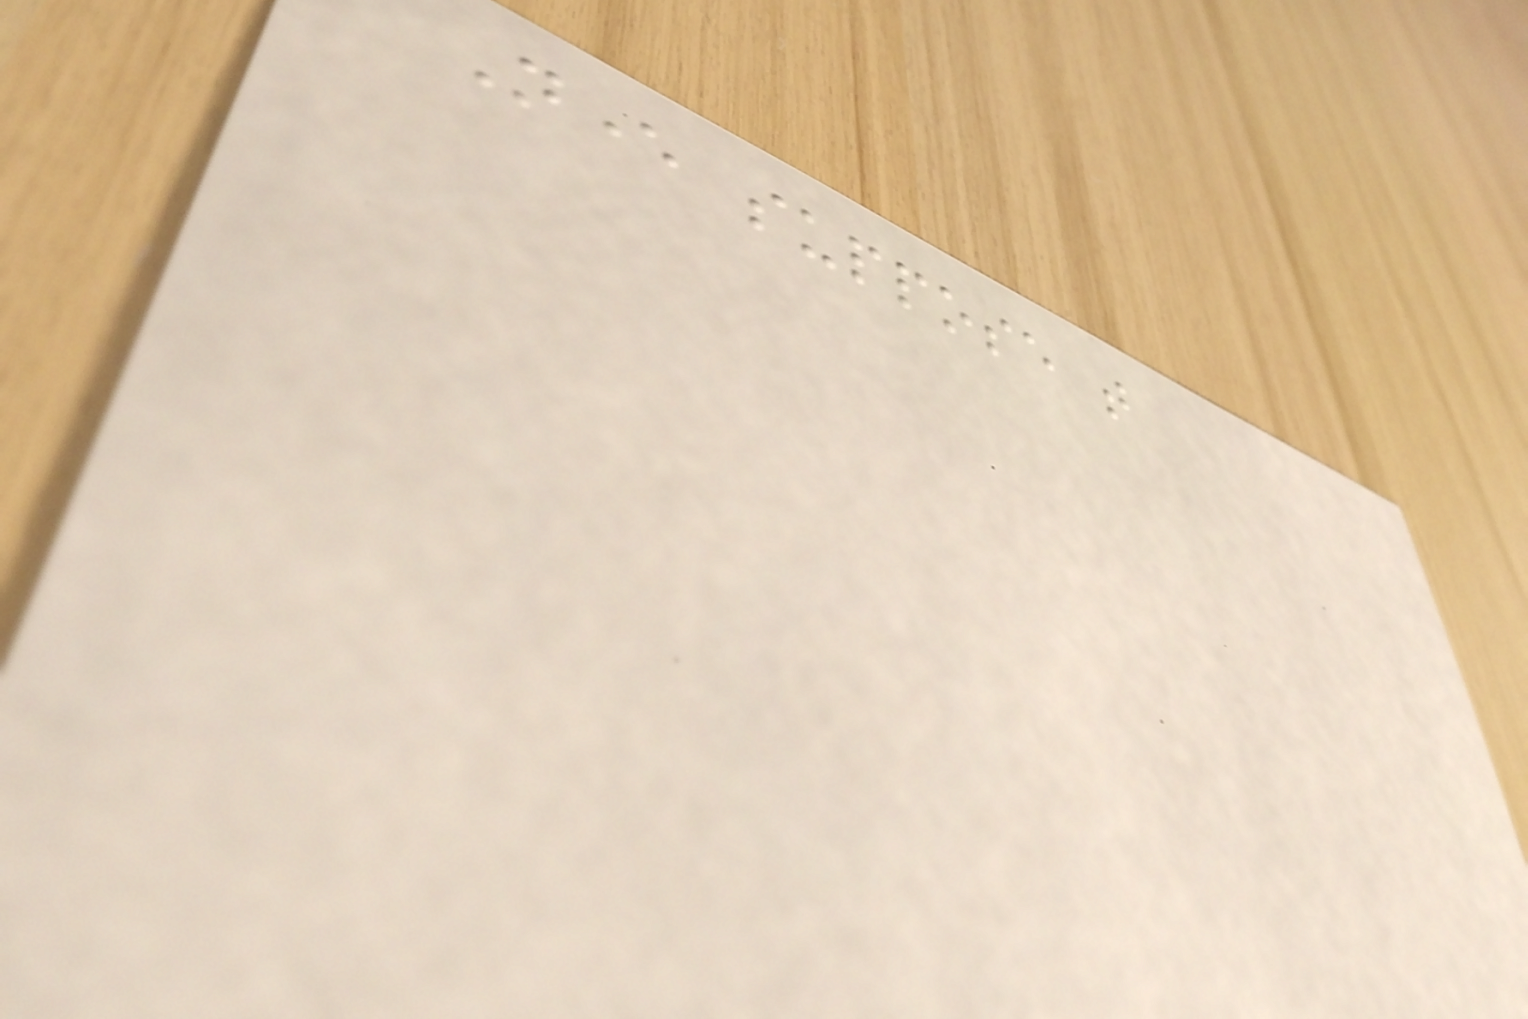Never suppose that
